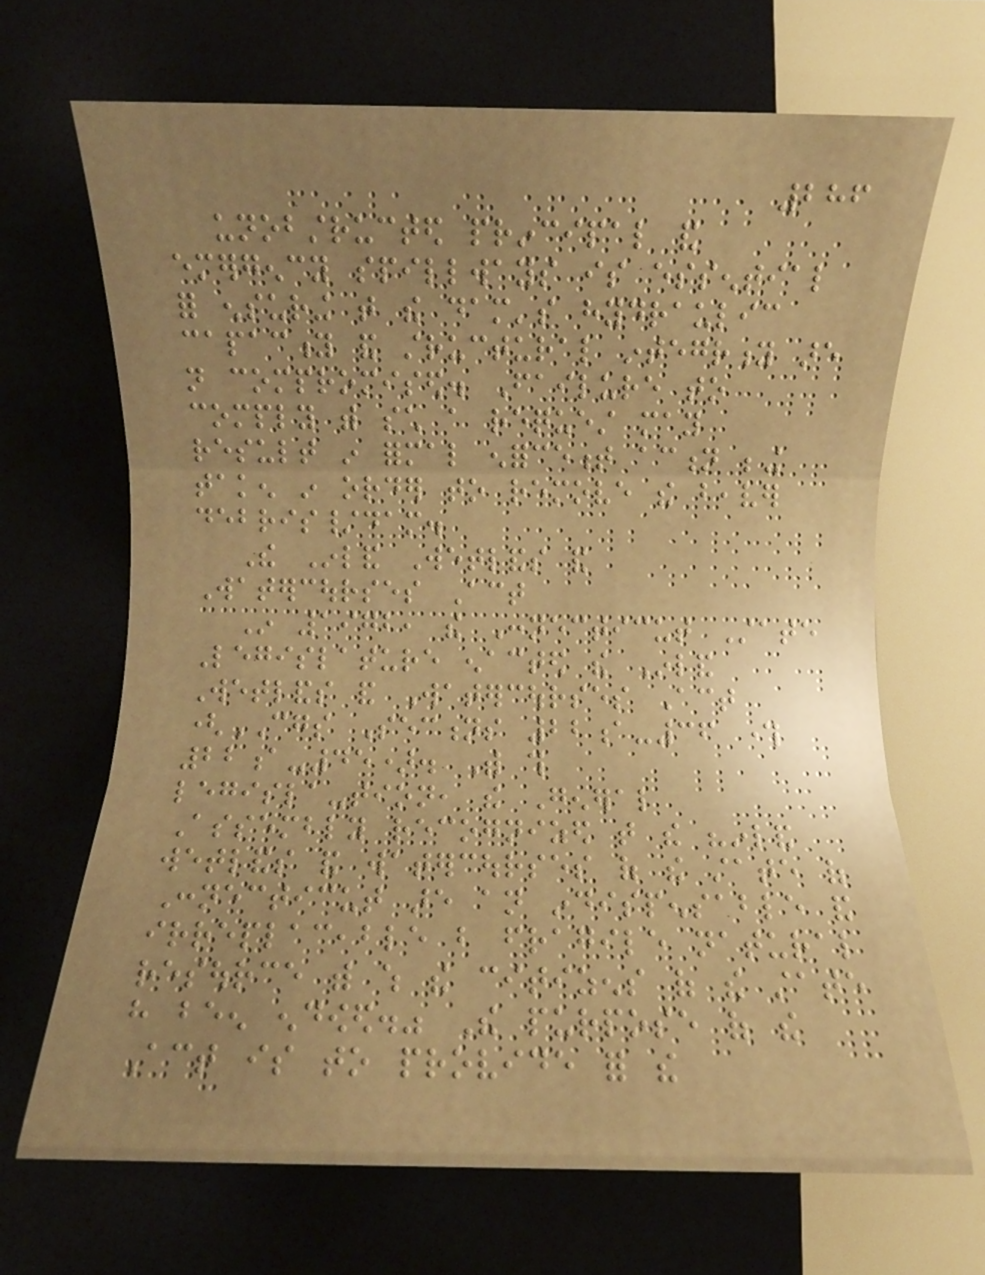286
unobstructed principal and
emergency spillways is essential
for ensuring that the dam's hydraulic
capacity and structural integrity are
not compromised. Failure to
comply with such a request may
result in formal enforcement action being
taken in order to remove the beaver
debris/dam.
The Inland Wetlands and
Watercourses Act
In 1972, the Connecticut State
Legislature enacted the Inland
Wetlands and Watercourses Act
(CGS Sections 22a-36 through
22a-45). With this
legisla-tion, the General
Assembly recognized that the "inland
wetlands and watercourses of the state of
Connecticut are an indispensable and
irreplaceable but fragile natural
resource with which the citizens of the state
have been endowed." The purpose of the
Act is to provide for the
